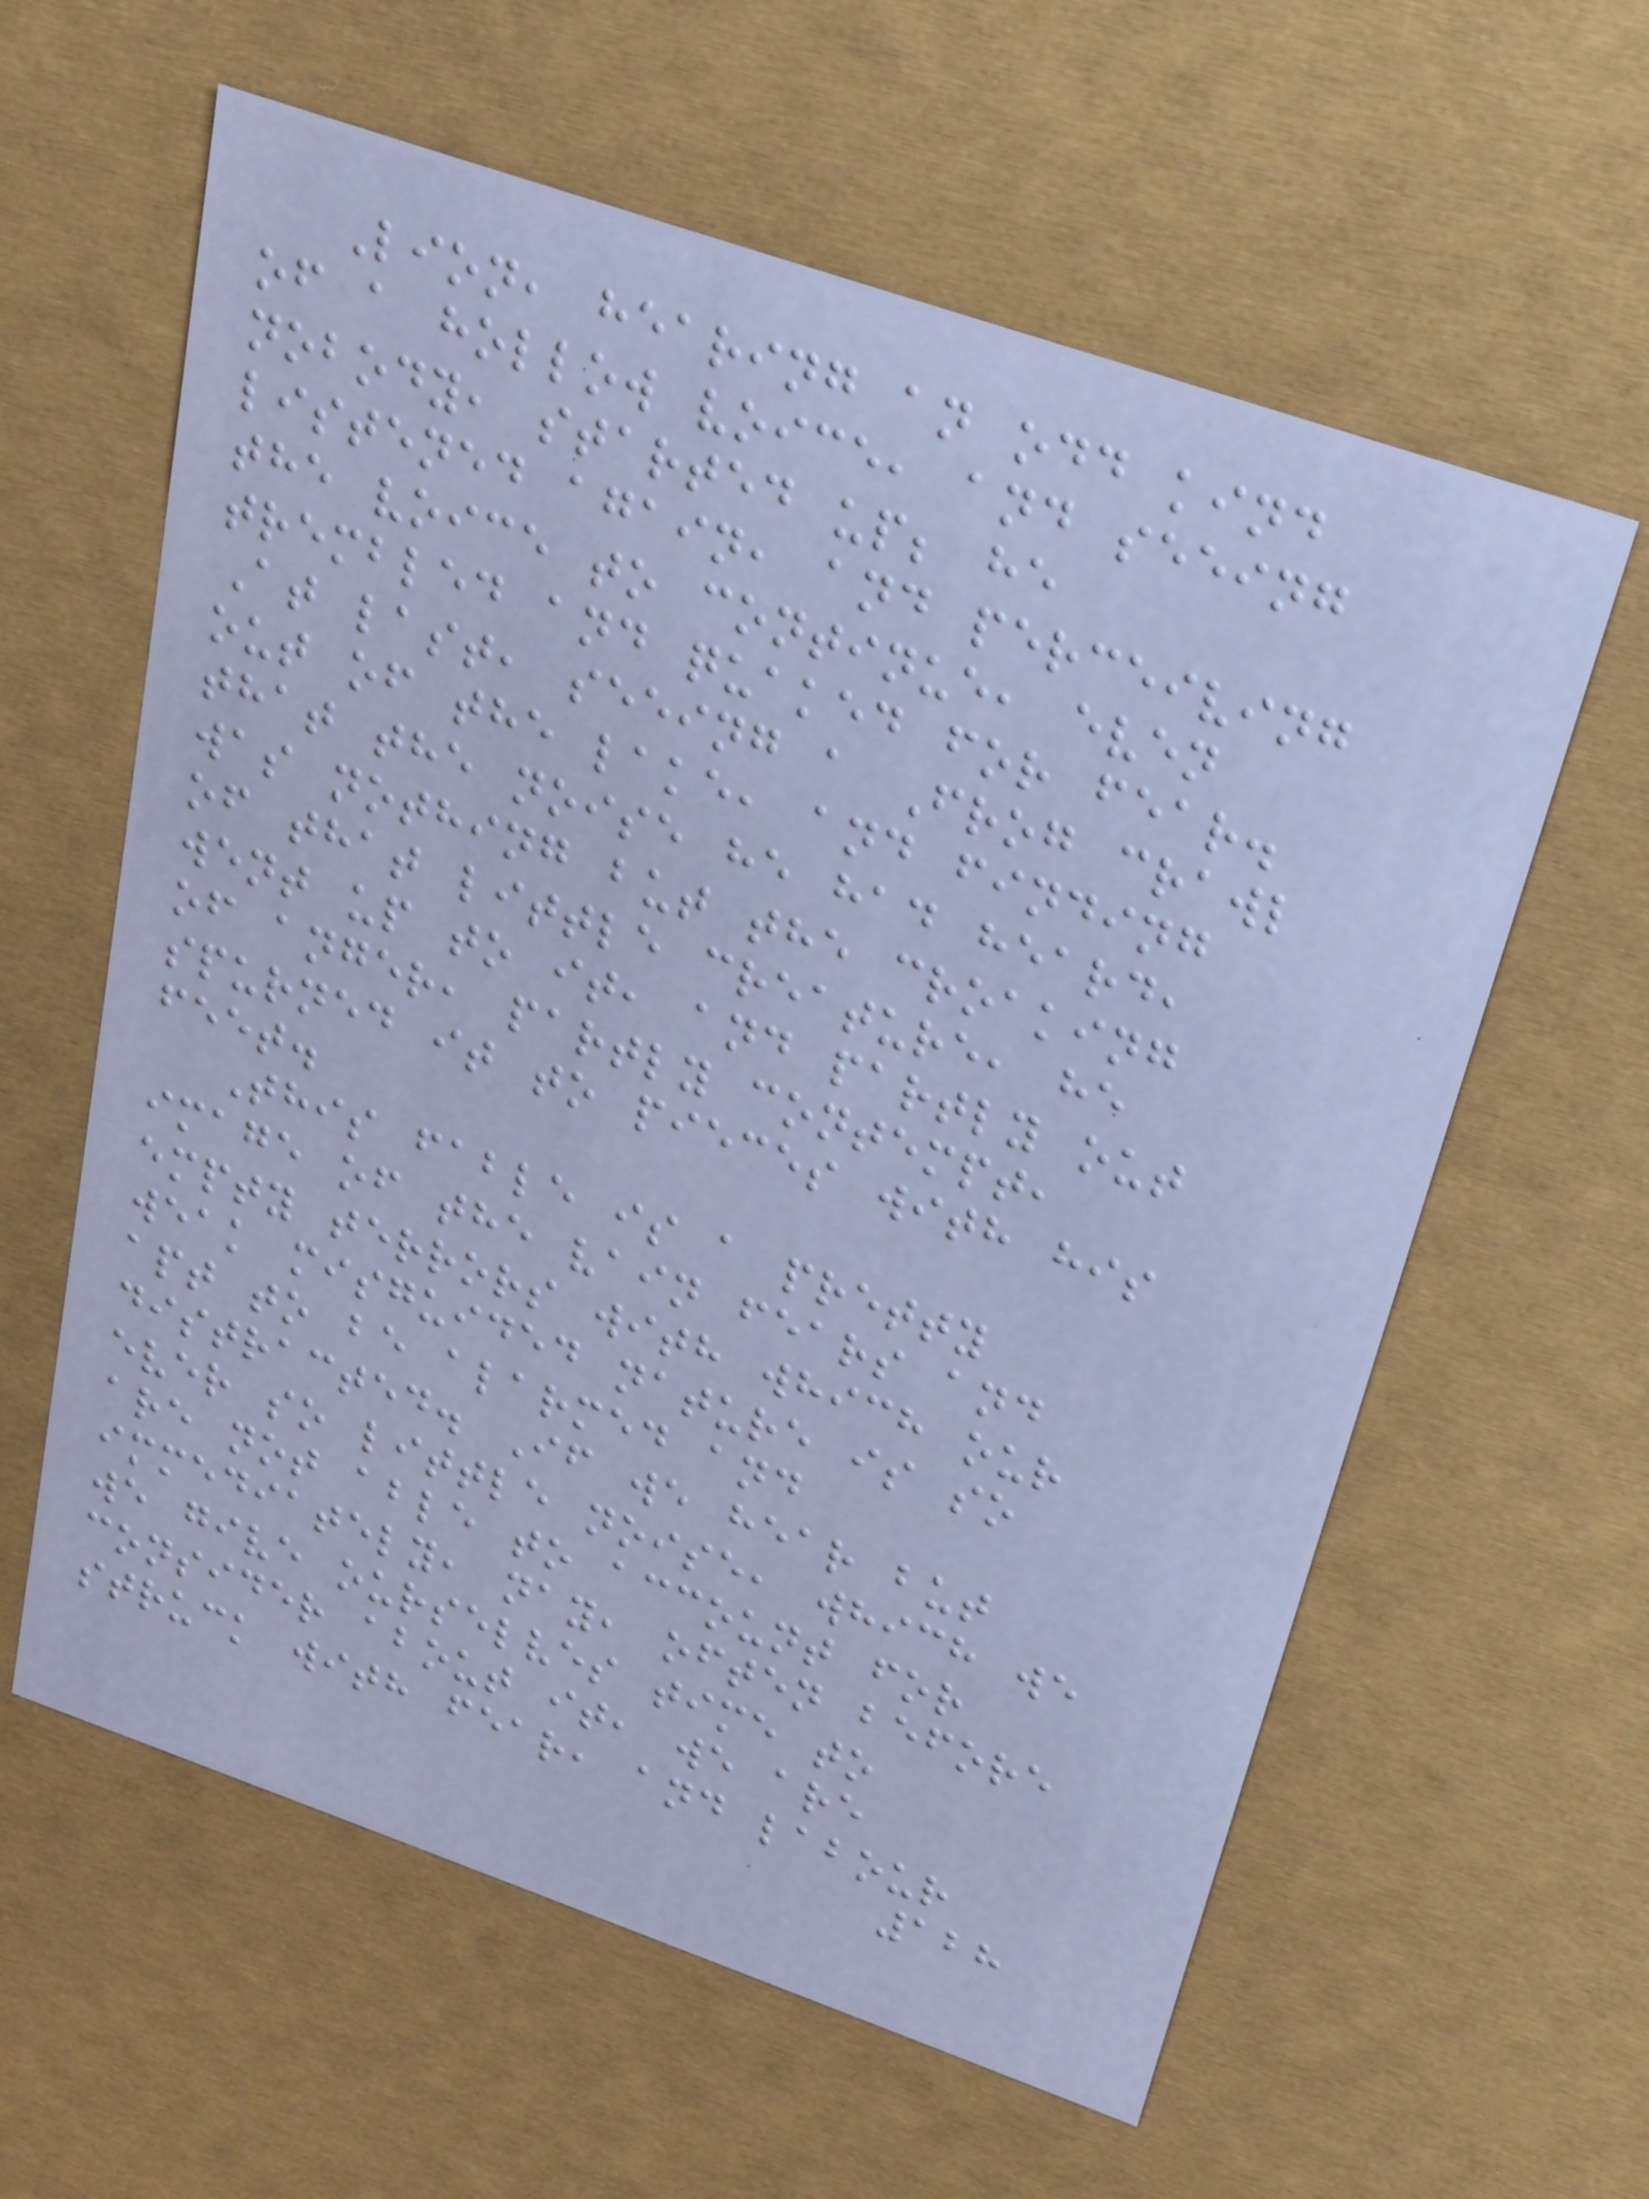Lion, hearing an odd kind
of a hollow voice, and seeing
nobody, started up; he
listened again, and perceiving
the voice to continue, even
trembled and quaked for fear.
At last, seeing a Frog crawl
out of the lake, and finding
that the noise he had heard,
was nothing but the croaking
of that little creature, he
went up to it, and partly out
of anger, partly contempt,
spurned it to pieces with his
feet.
This fable is a pretty
image of the vain fears and
empty terrors with which our
weak misguided nature is so
apt to be alarmed and
distracted. If we hear but
ever so little noise, which we
are not able to account for
immediately, nay, often before
we give ourselves time to
consider about it, we are
struck with fear, and labour
128
